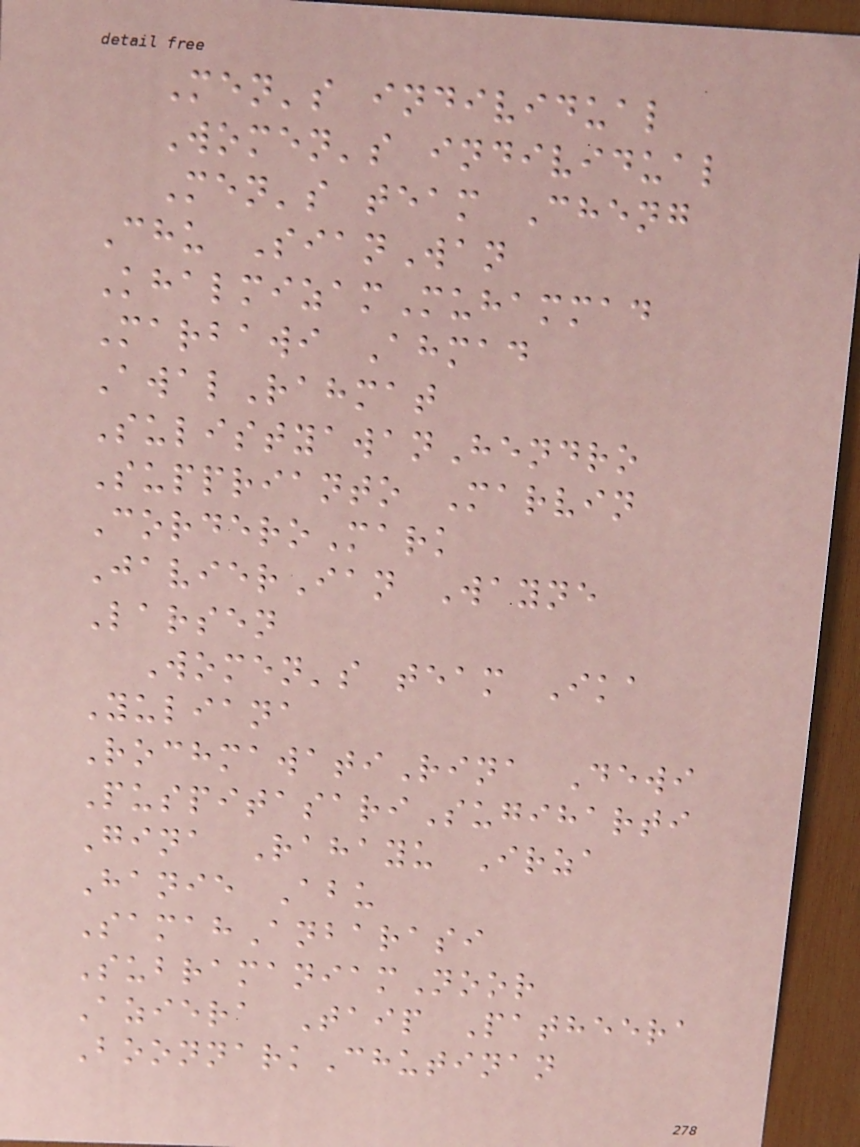Men's individual
Women's individual
Men's team Cheng
Chu SianWan
KhalmizamMuhammad
Marbawi Ahmad
AwalRahmat
SulistyawanHendro
Supprianto Marvin
CorderoMark
JavierIan Wayne
Larsen
Women's team Ika
Yuliana
RochmawatiRina Dewi
PuspitasariSugiharti
Gina Rahayu Irza
Hanie Abu
SamahAnbarasi
SubramaniamNoor
Aziera Taip Patheera
BoonnarkChutinan
